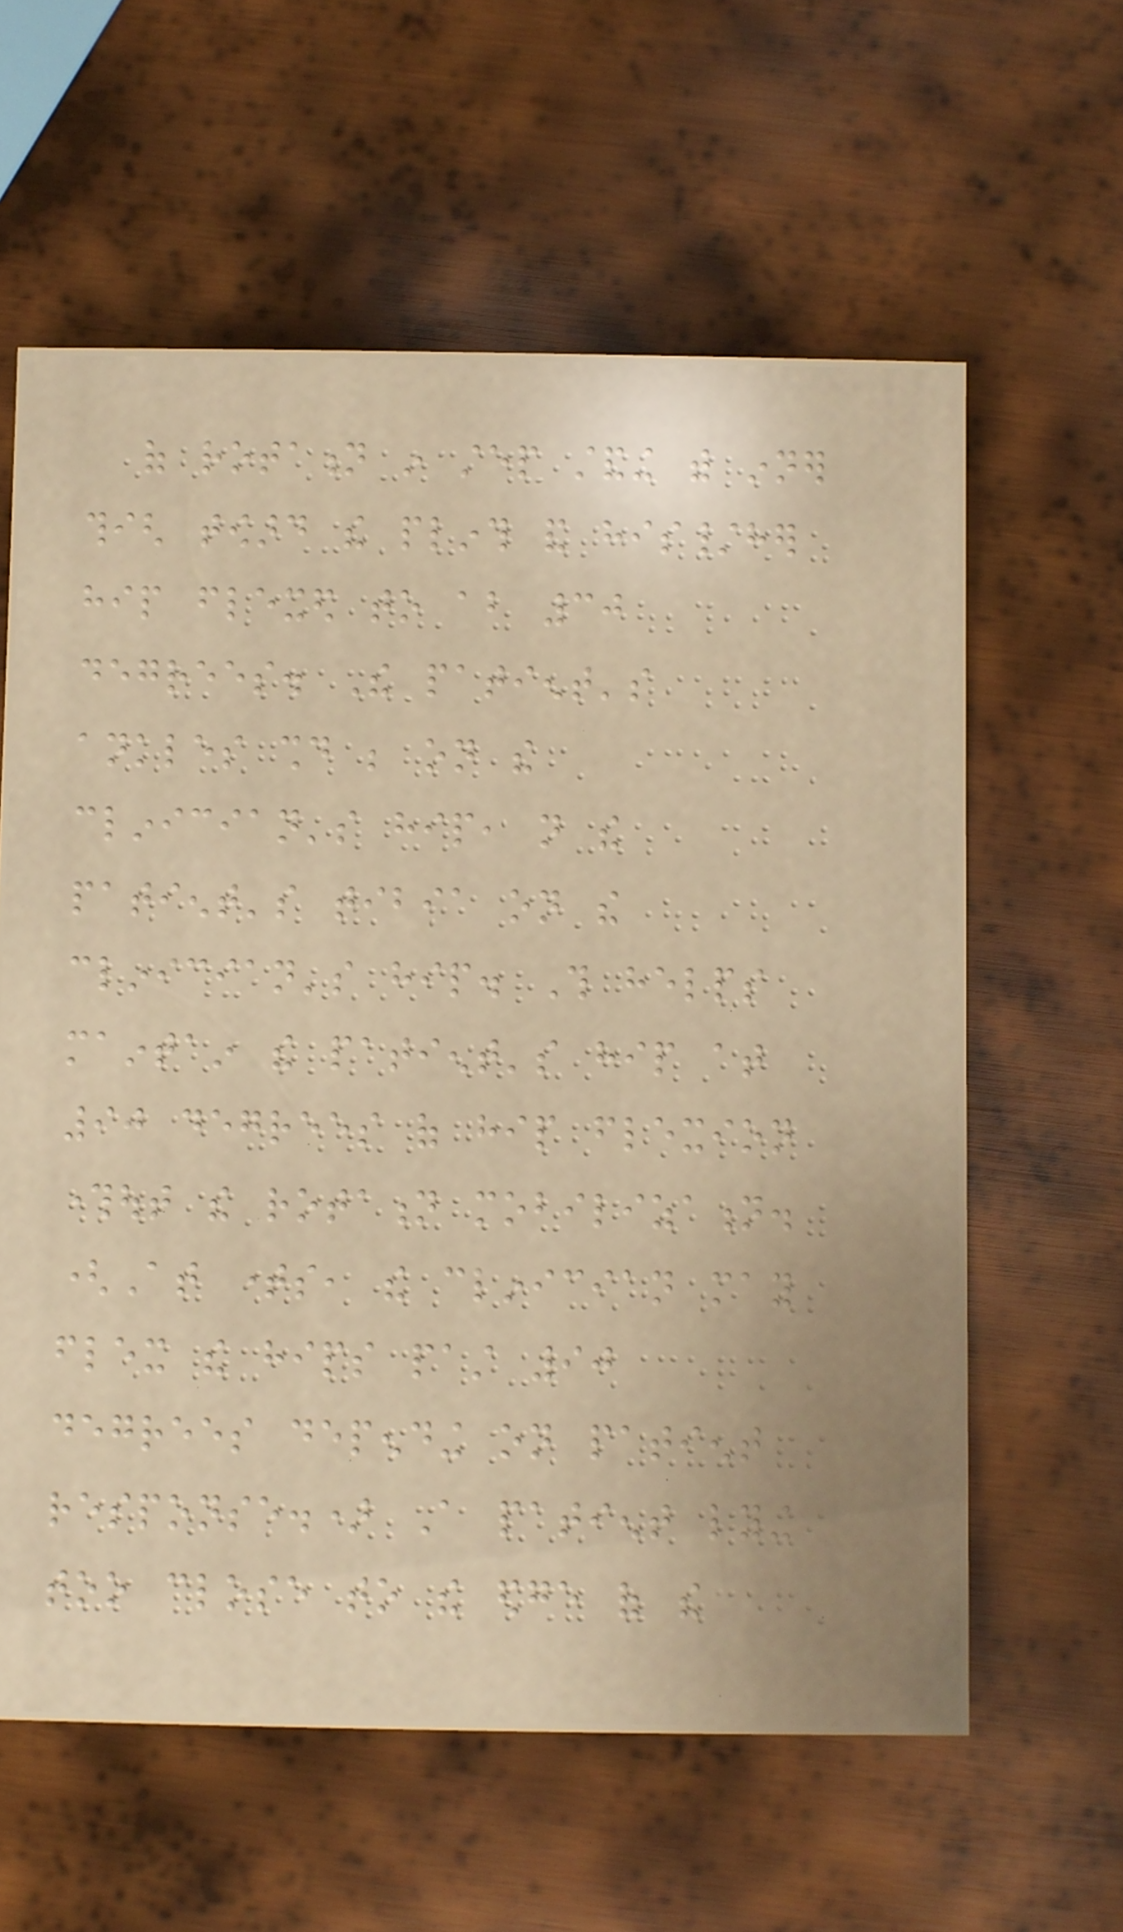of rotation in step standing with inner
thigh toward the plinth and his/her
hip flexed to about 30
degrees. The patient's
ankles should be on the
clinician's hip, not the
patient's tibia on the
clinician's hip. This helps
maintain the patient's hip at
90 degrees of hip flexion
throughout the rotation mobilization.
(At times, the clinician may
flex the hips past 90
degrees depending on patient
response.) A patient lying
too close to the edge of the
